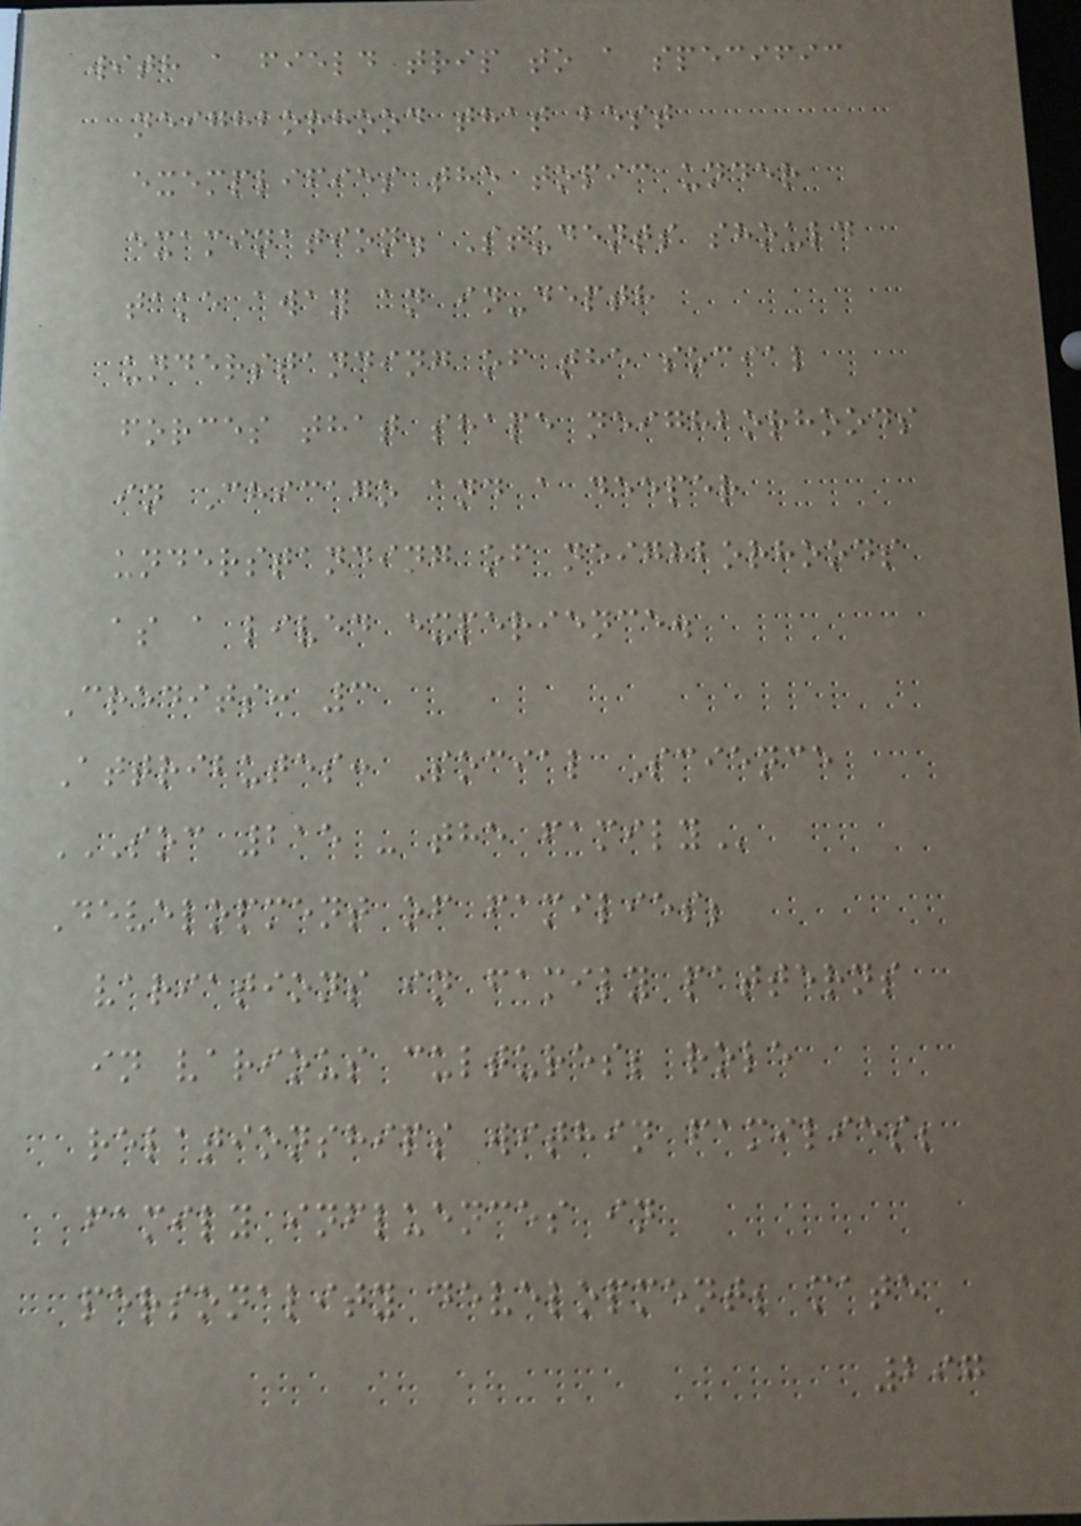with a field trip to a specific
neighborhood that best
exemplifies the topic under
examination. Students should
take away an in-depth
understanding of the social
forces that shape neighborhoods
in Chicago and a deeper
understanding of neighborhoods
as a lived experience.
Credits: 3
Attributes: Social Science
SOC 215 - THE FAMILY
Development of families;
variations in family patterns
in various cultures; role
relationships within families;
family influences in
personality development; mate
297
